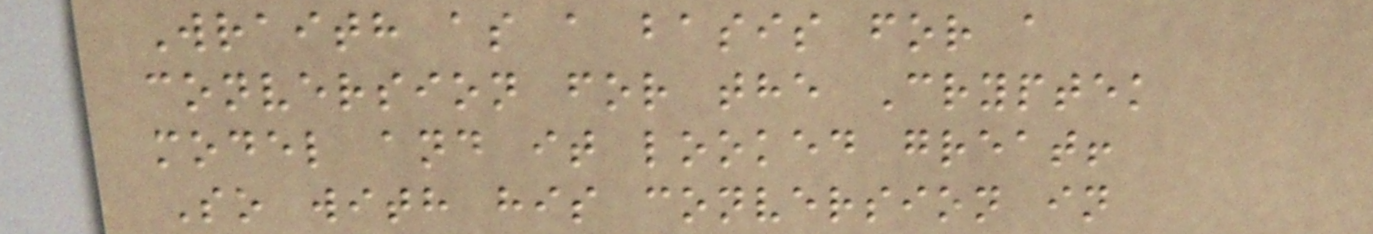Wraith as a basis for a
conversion for the Cryptek
model and it looked great!
So with his conversion in
